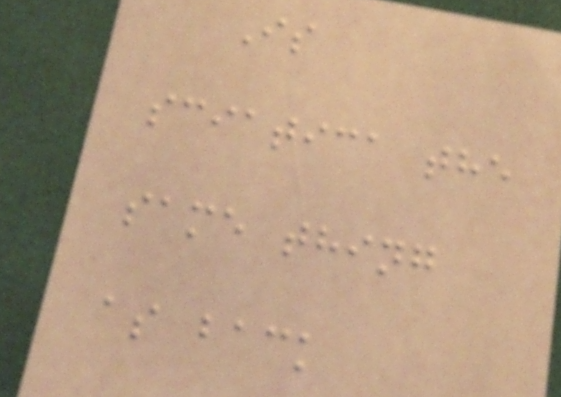Is
sciatica the
same thing
as back
